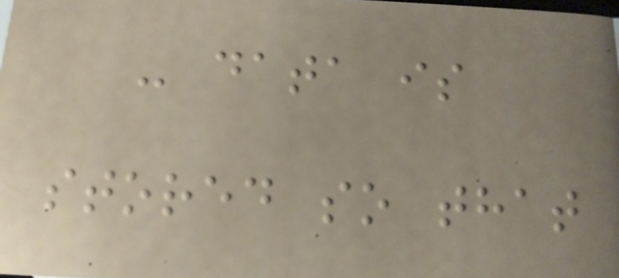- data is
stored so that
